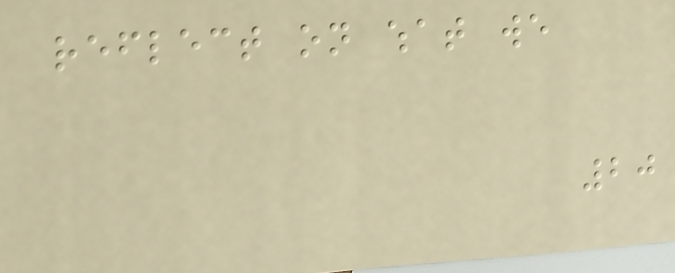reflect on what we
20
